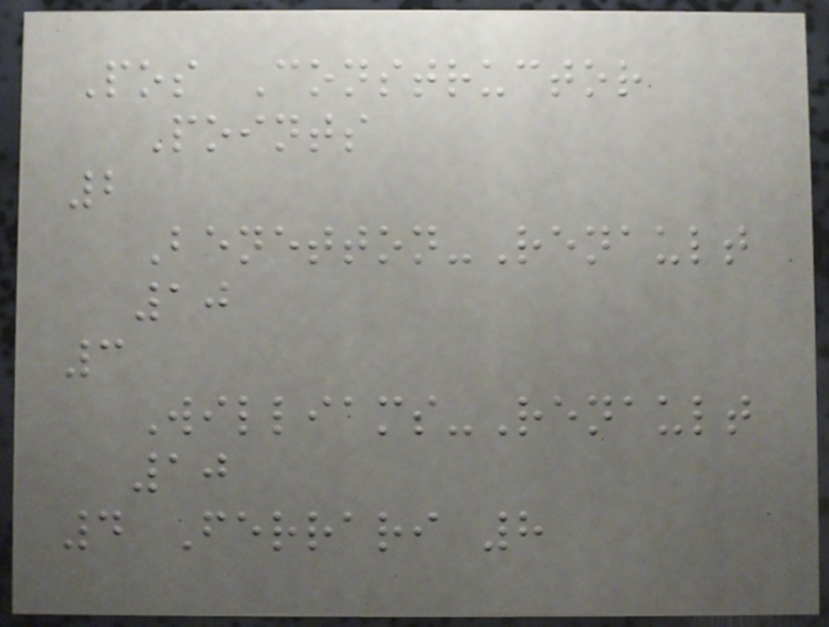Pos Constructor
Points
2
Benetton-Renault
10
3
Williams-Renault
10
4 Ferrari 8
